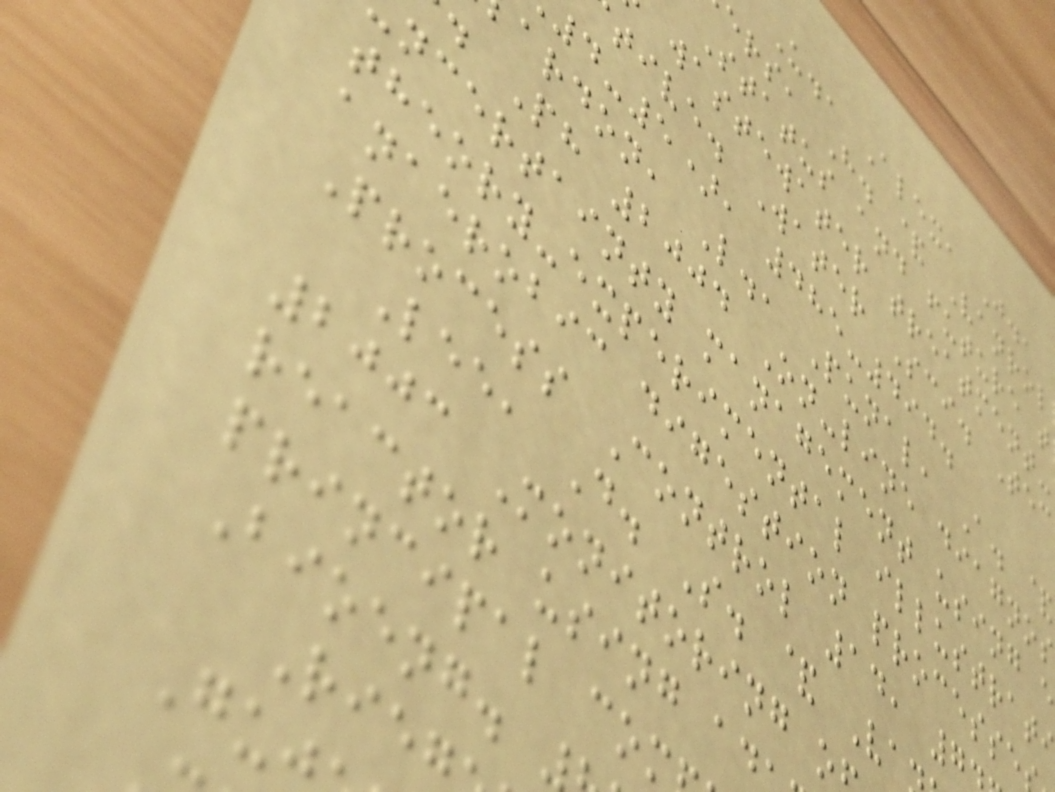U., Alex, J.,
ers, H. & Vanrol
Status and future t
wastewater treatment-
tive. Water Sci. Tec
4-5), 485-494.
ardon, L., Punal, A. &
. Ph 2004 On-line diagnos
ncertainty management using e
theory-experimental illustrat
anaerobic digestion processe
Process Control 14, 7
Lee, D. S. & Va
2003 Monitoring o
reactor using ad
principal com
Bioeng.
